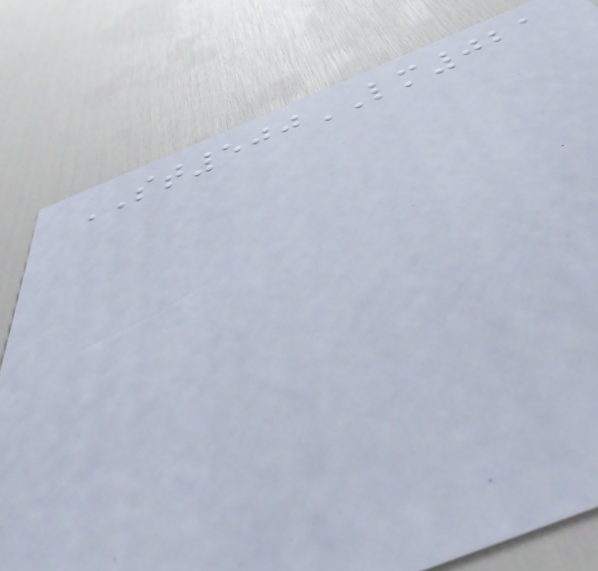ST500LM021
